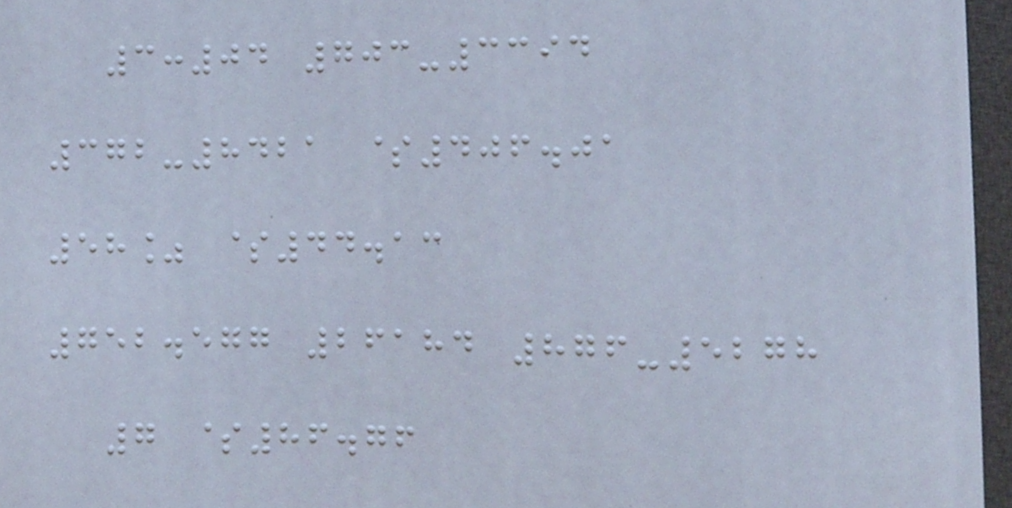3:04 703-3394
372-8421 $406.01
58% $44.13
752.577 26184 876-5278
7 $86.76
